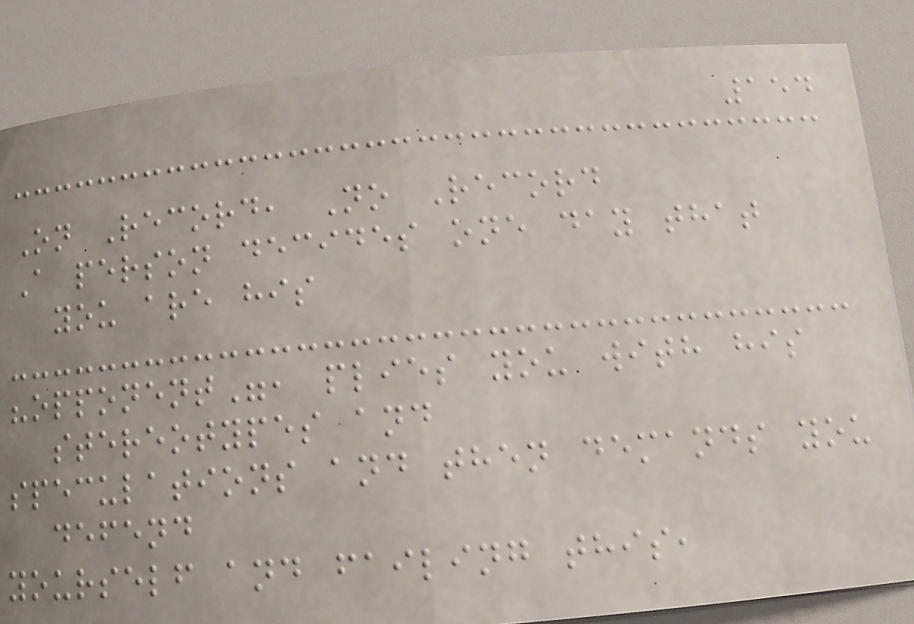154
On Record, No Record
A person decides one day that
you are his
"opponent", plies you with his
stereotypes and
speculations and then demands you
defend
yourself and failing this,
